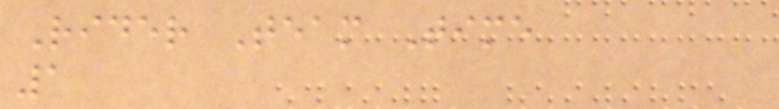Rider Team Time
1
